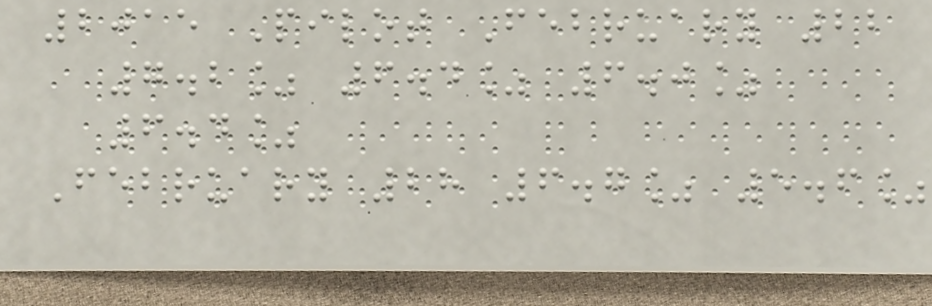2015 Pilot February 22
7.2% 6.4% 6.0%
6.4%
February 28 6.7% 5.6%
